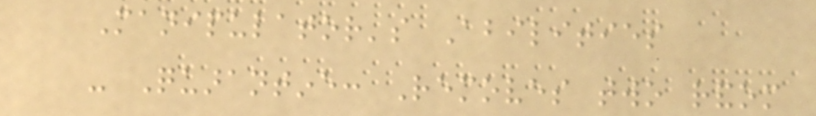Manipulator's Abilities
- Quarantine: Removes two random
